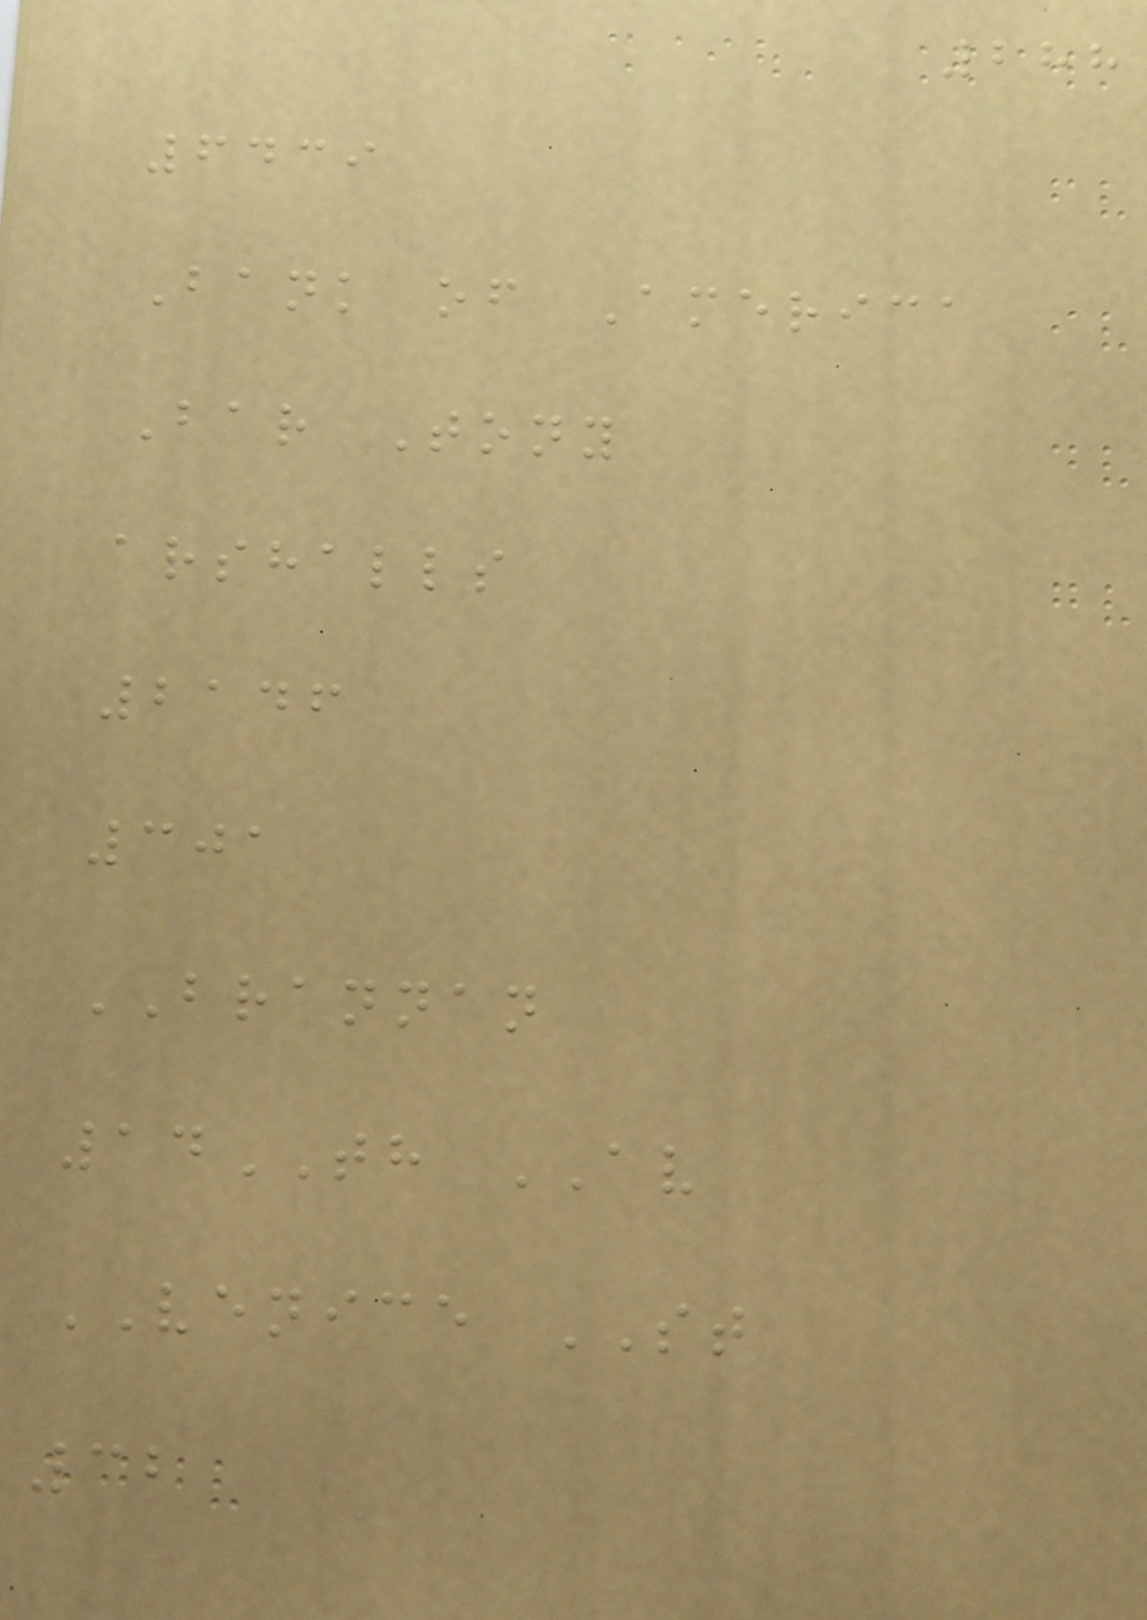288
6439
Bank of America
Bar Tony
arshalls
2146
301
BRANNAN
14TH AV
VENICE ST
32
